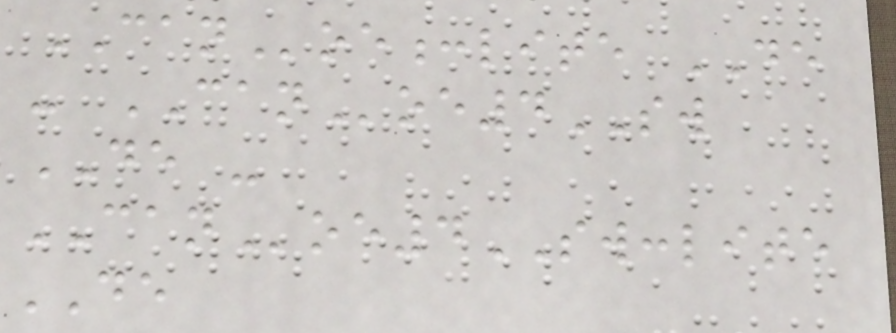CANoe:lite DE
- CANoe4SW
DE -
CANoe4SW:lite
DE
